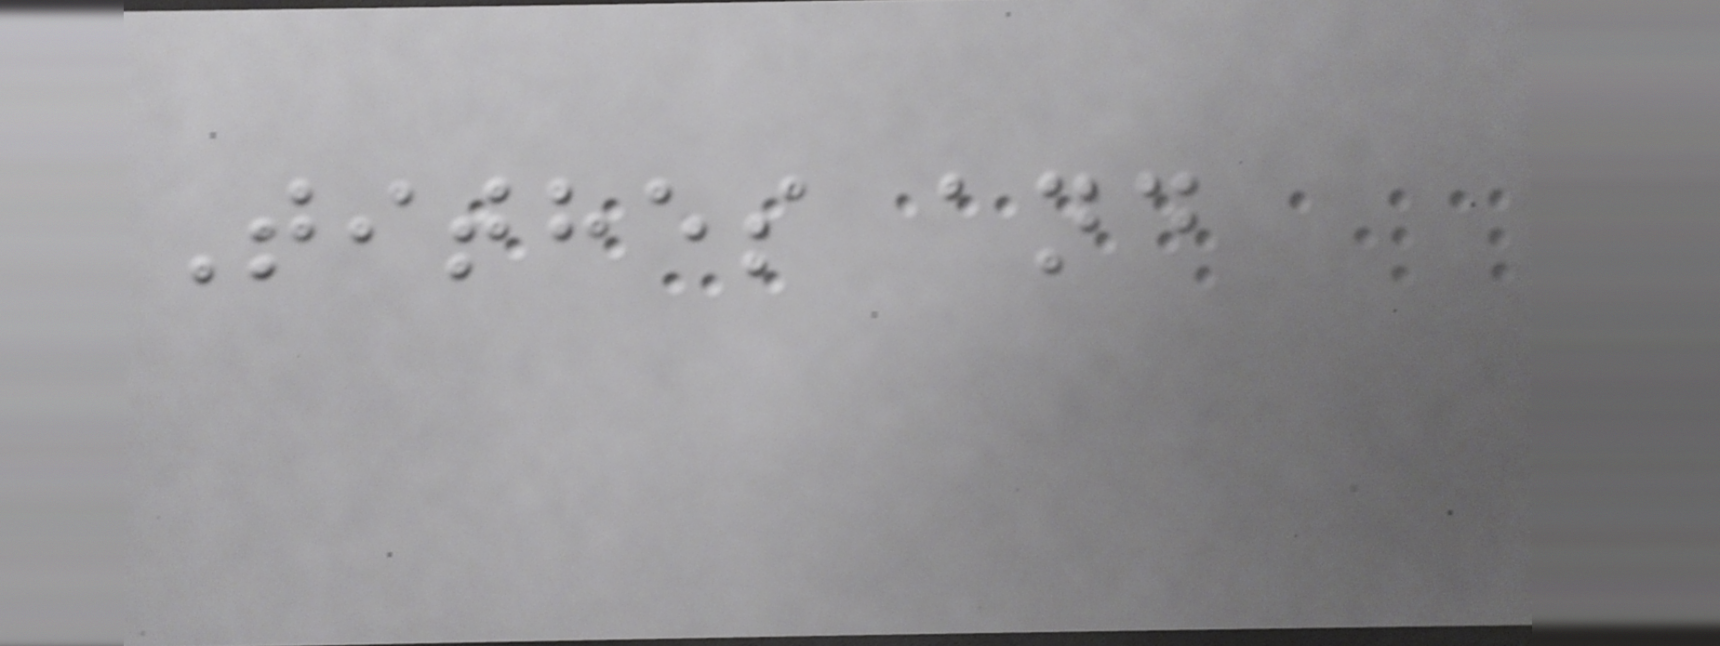Tithes and
